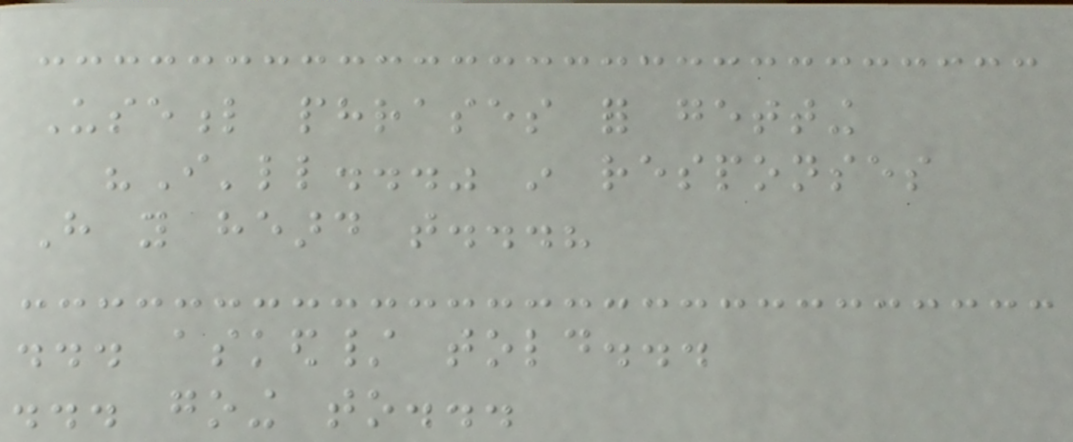Useful phrases for getting
"I'll..." in responses
Have you heard that...?
... asked/ told...
... going to...
